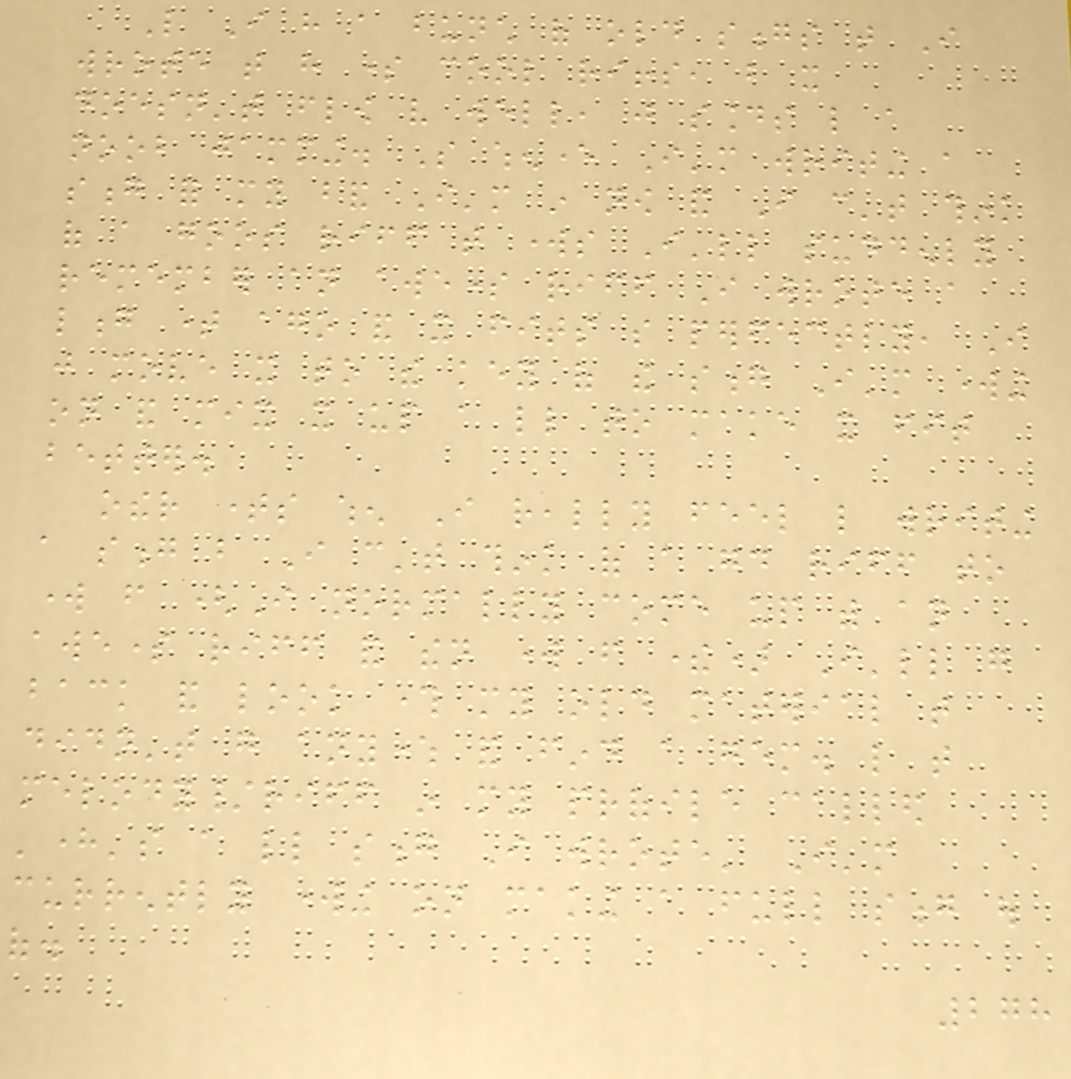Like I have a bunch of old songs that I
wrote that have some cool riffs, but it
doesn't flow very well, just sounds like a
noob jamming. So whenever I'm writing a
song for my band I'm in now and I can't think
of a goos riff that works I'll suddenly
remember an awesome riff I wrote a
long time ago and it fits so perfectly, I
just move it to the key of the song I'm working
on and mix it up a little to make it fit
better.
other times when I really feel like writing
a song but I can't think of a good riff to
work from (I normally come up with an
awesome riff and then work from there) I'll go
back and look through my old material that
didn't go anywhere and find a gem. like that
melody/riff in my profile called
'here's a little song I wrote' I'm
currently working on making a full song out
of.
278
